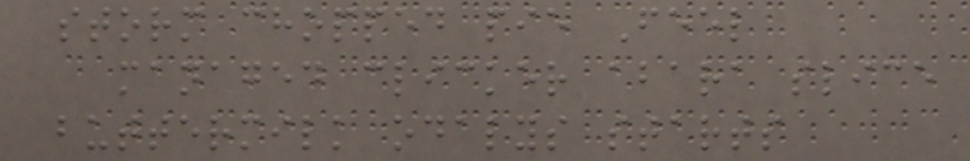storm chopped pie Feel
managed clicker abara slice
buttermilk odalys starts
